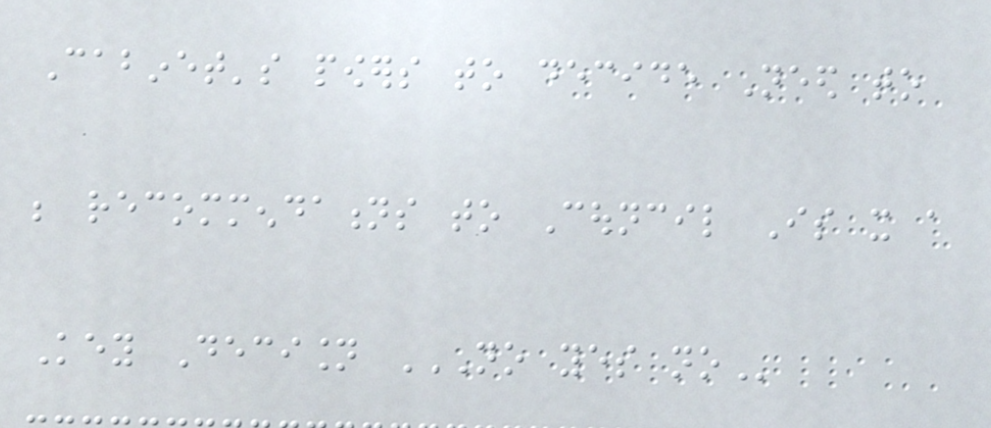Cabinet's powers to decide Need to
be recommendations to Council Is it a
Key Decision NO YES NO
